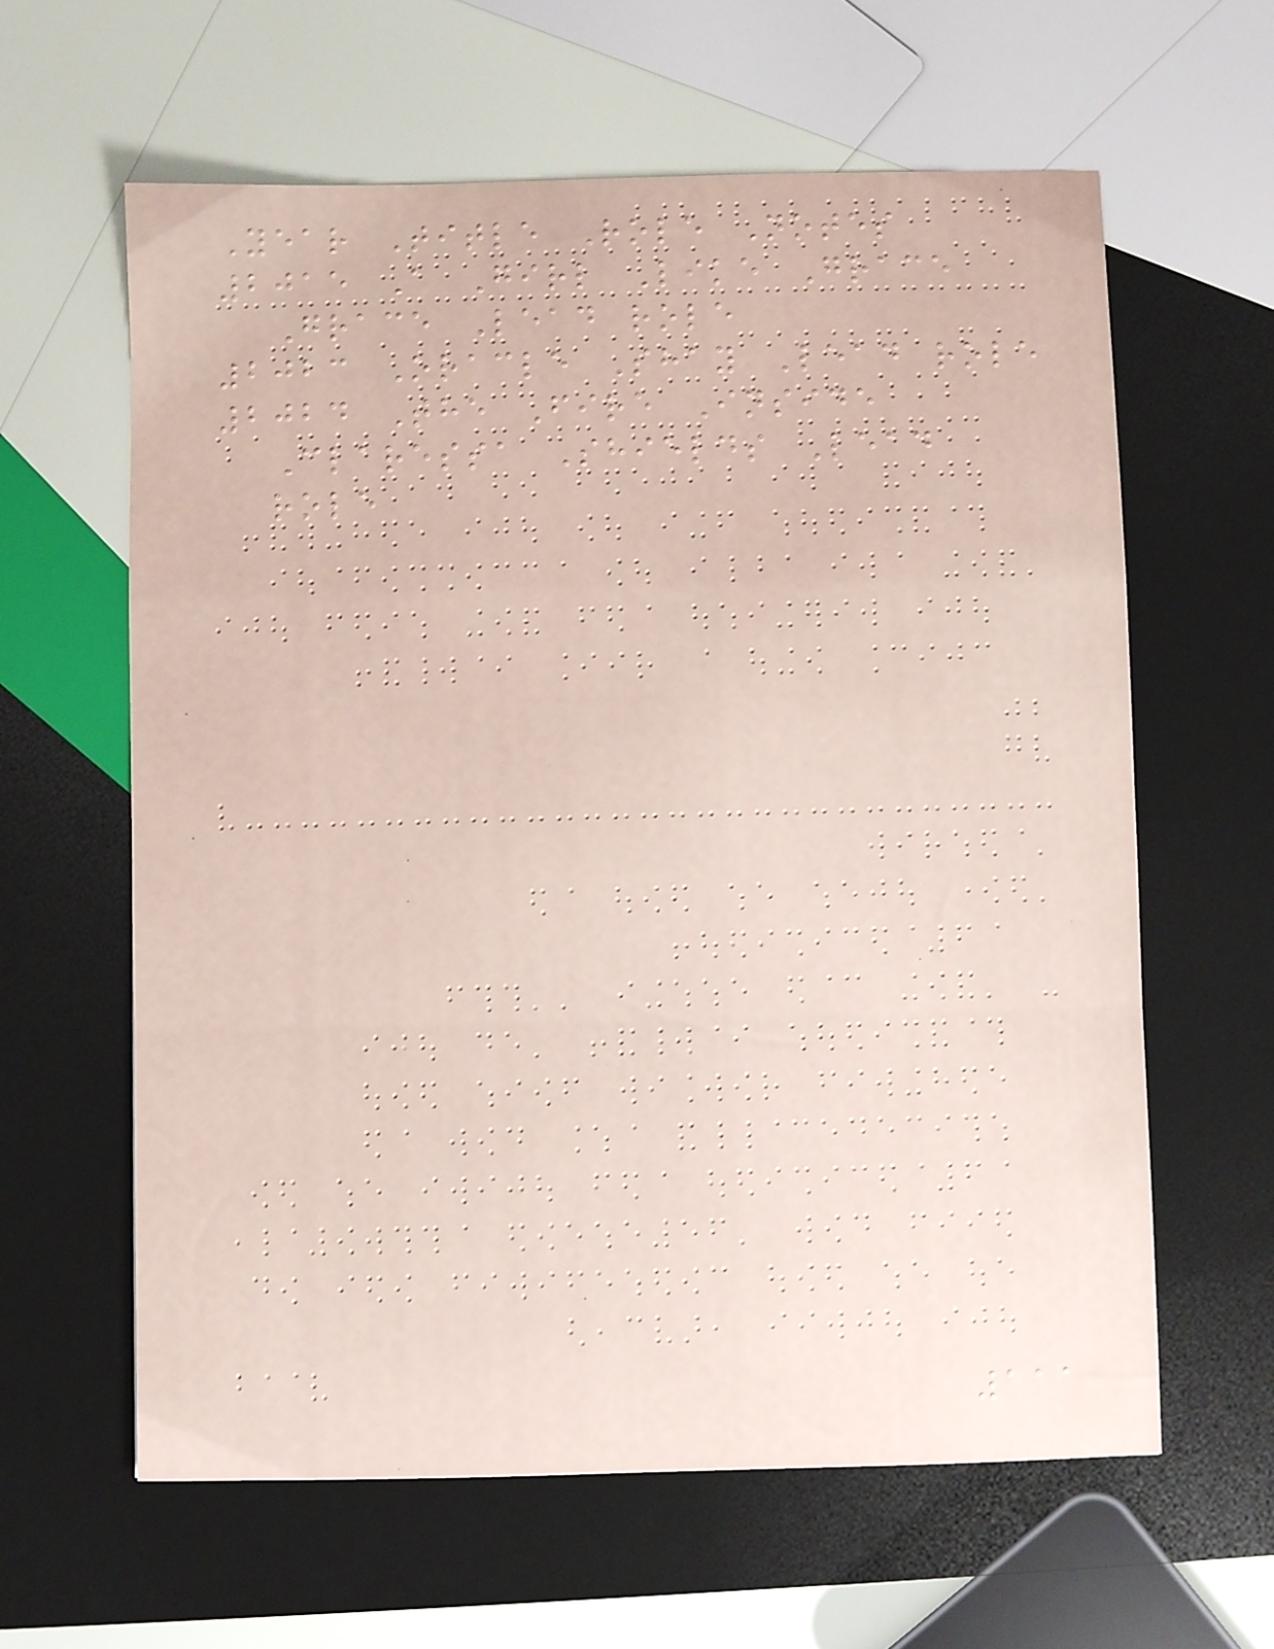Year Title Role Notes
2015 A Girl Like Grace
Grace Lead role
2023 Oracle Shay Lead role
2024 The Fire Inside
Claressa Shields Lead
role
111
